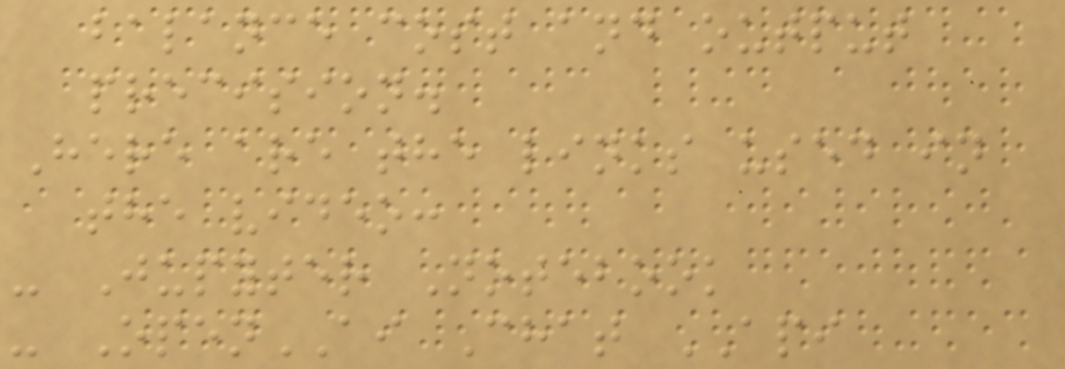balance cost and output
precision.
Here are the links used in
the video:
- Jupyter Notebook
- OpenAI Chat API
